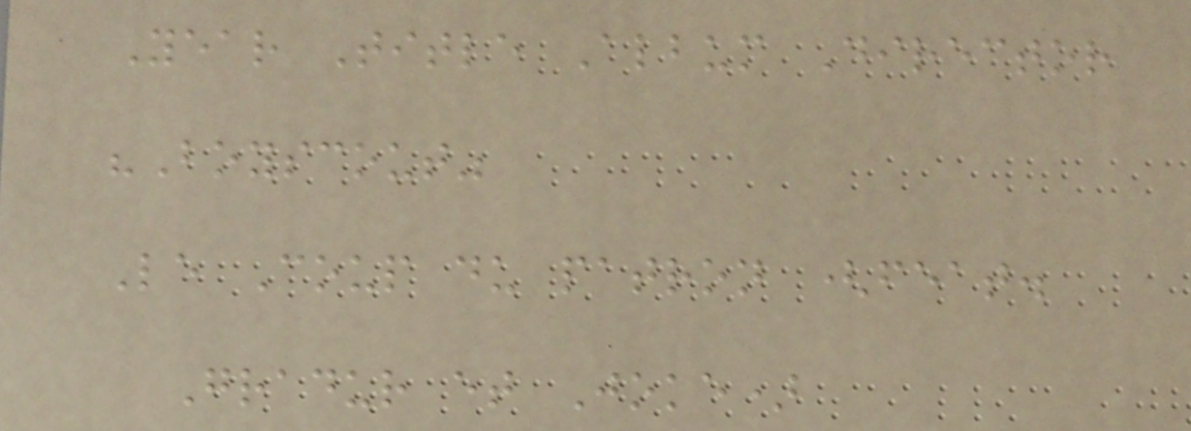Year Title Album Director
"Boyscout"
Le Coup du patron (feat.
Gradur et Joke)
